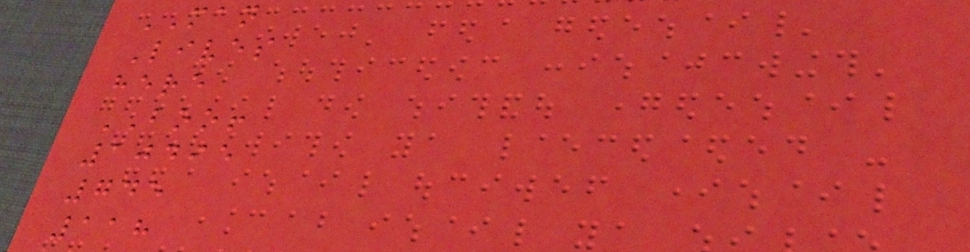MAN
Lives
here
BOO!
10495
745
118
